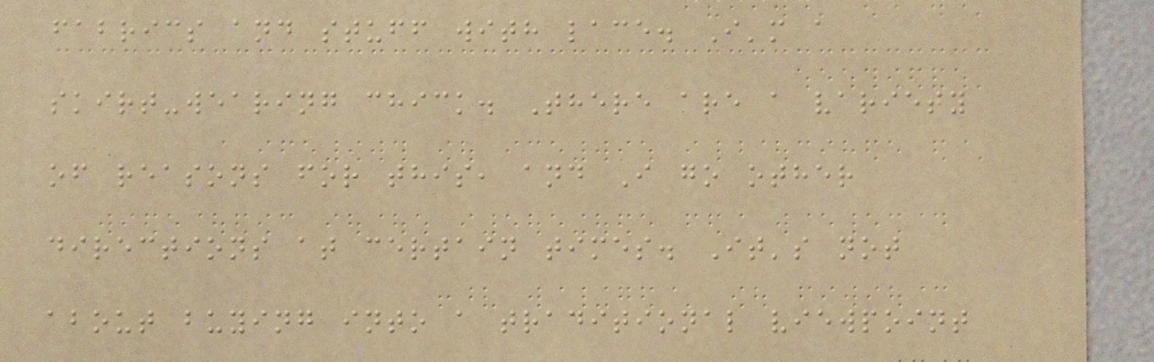fabrics and stuff with lace. I'm a
skirt-wearing chick. There are a variety
of reasons for this, and I go other
directions at certain times. It's not
about buying into a traditional viewpoint
